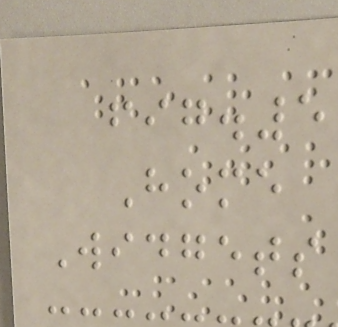fig.5
Home
Widgets
